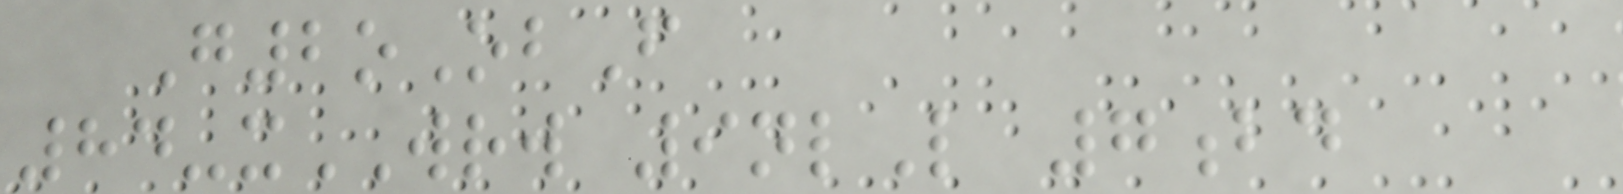G2oObF
84-xWRW 9nlL 7bd
